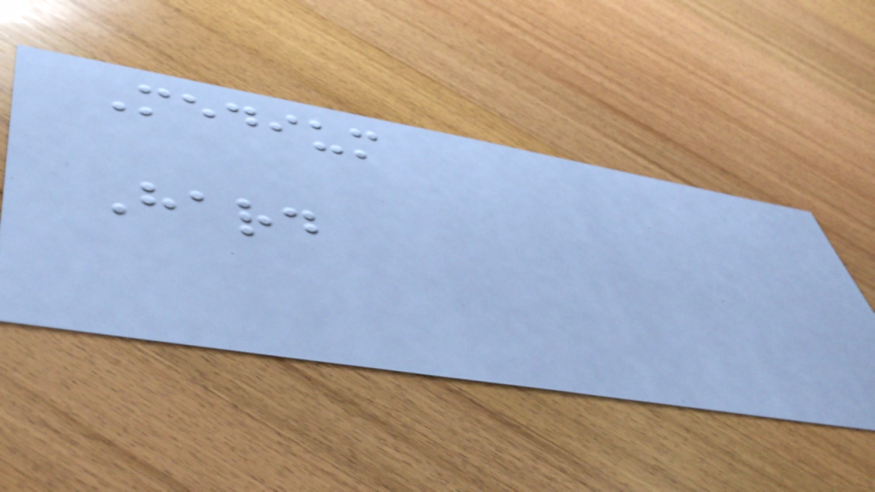Medium
Hard
